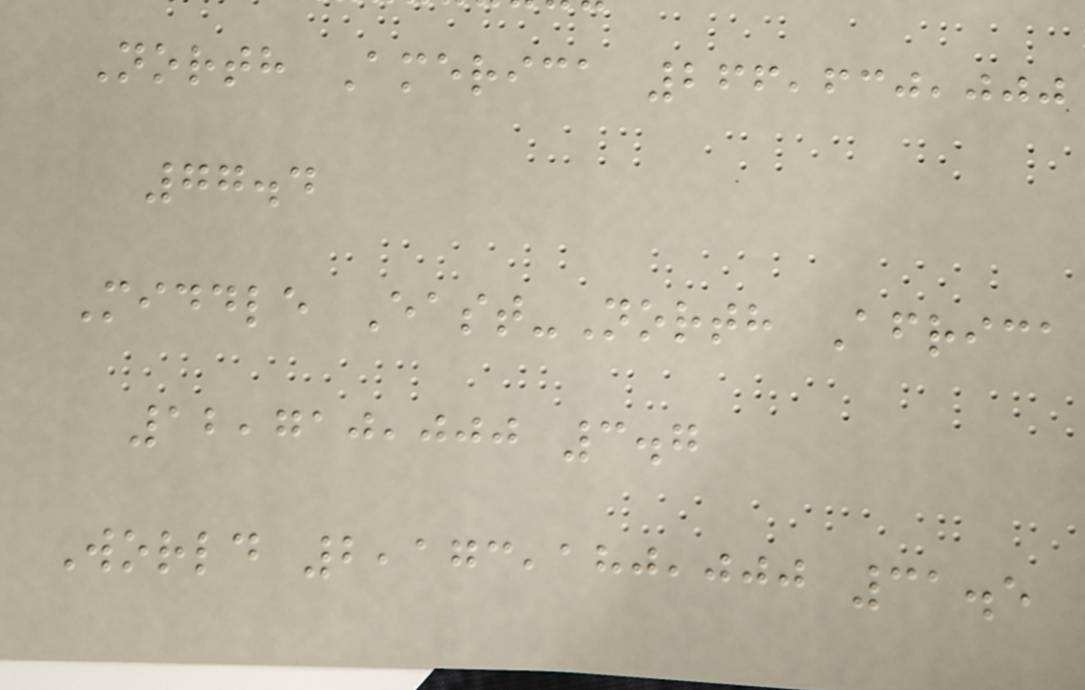North America 266,630,000
77.4
Middle East-North Africa
12,710,000 3.7
World 2,173,180,000 31.5
